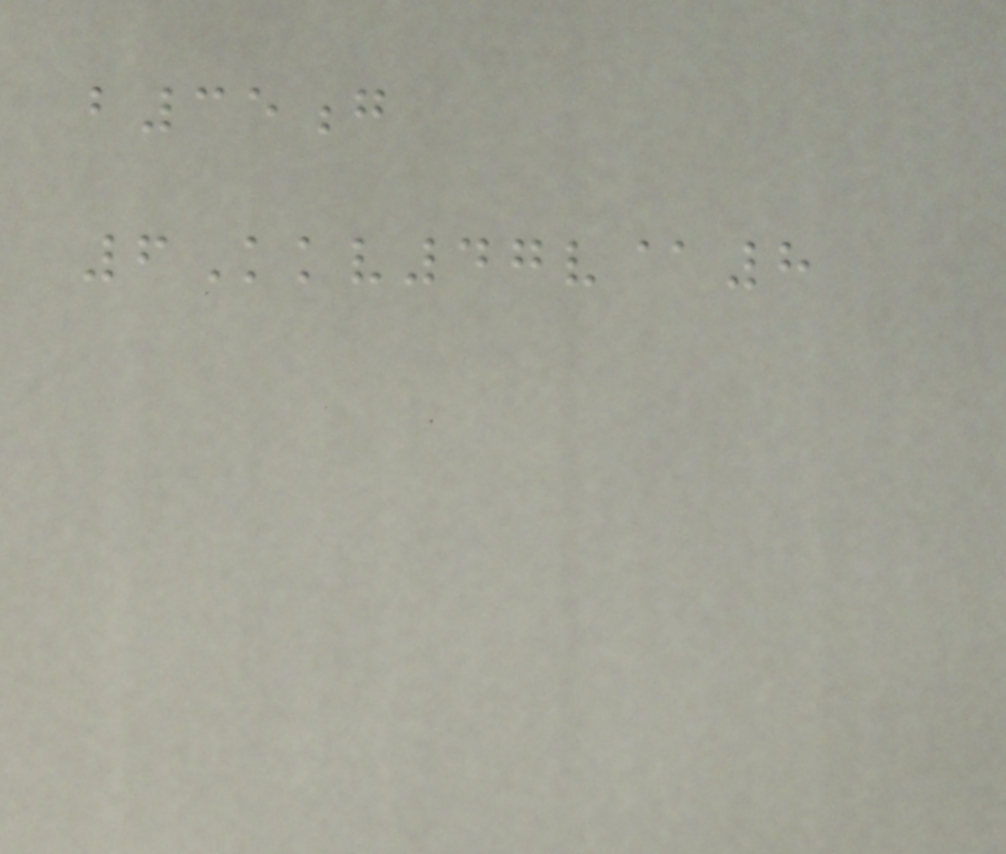b35g
6Kkv47v@8
